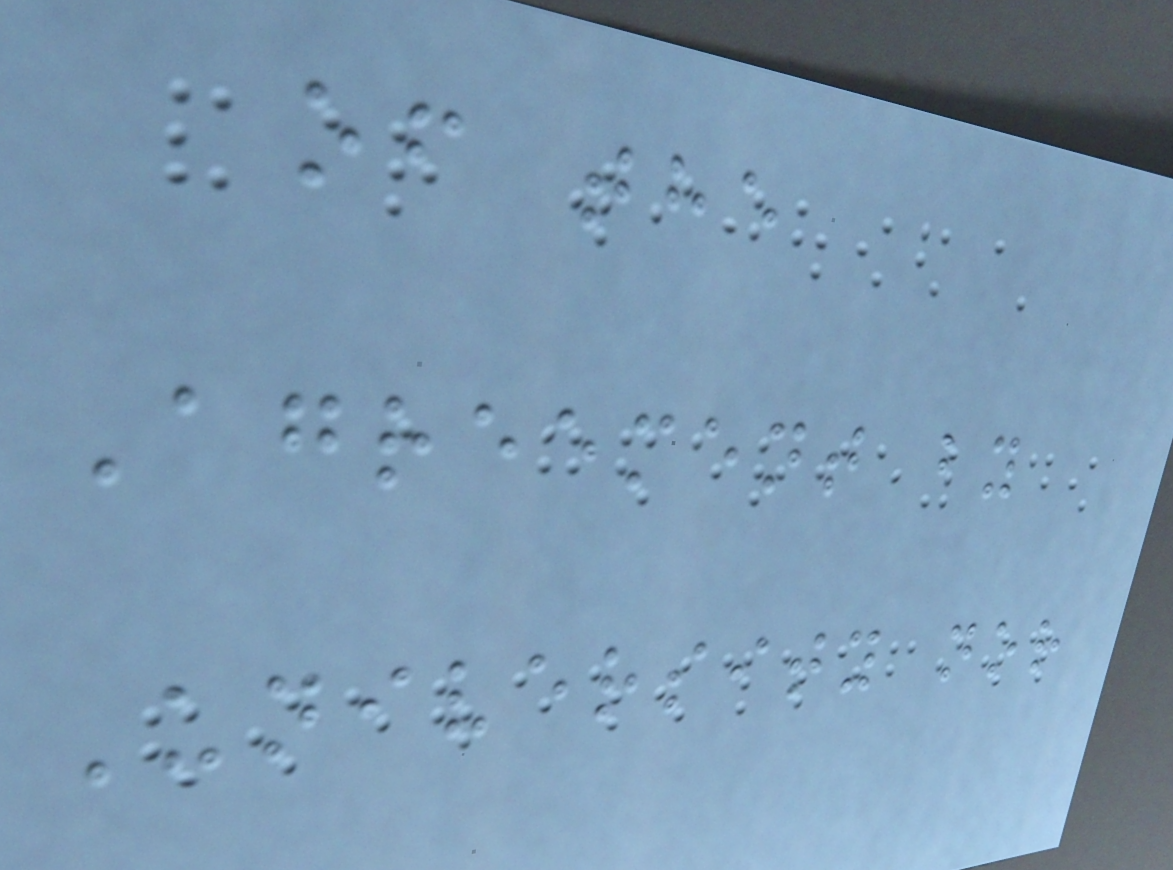of the
Agreement by
University nor
